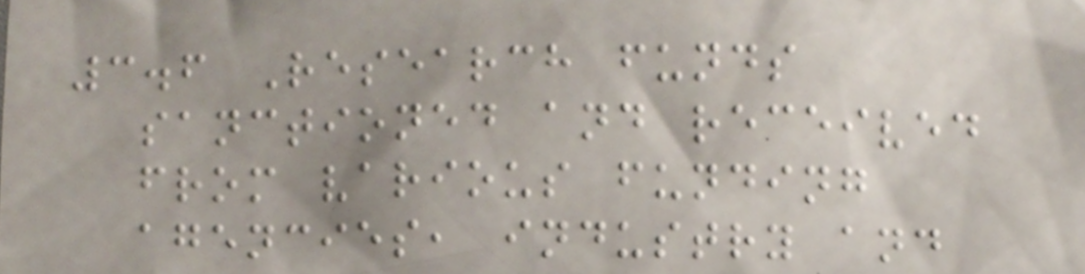3.6 Research funds
sanctioned and received
from various funding
agencies, industry and
